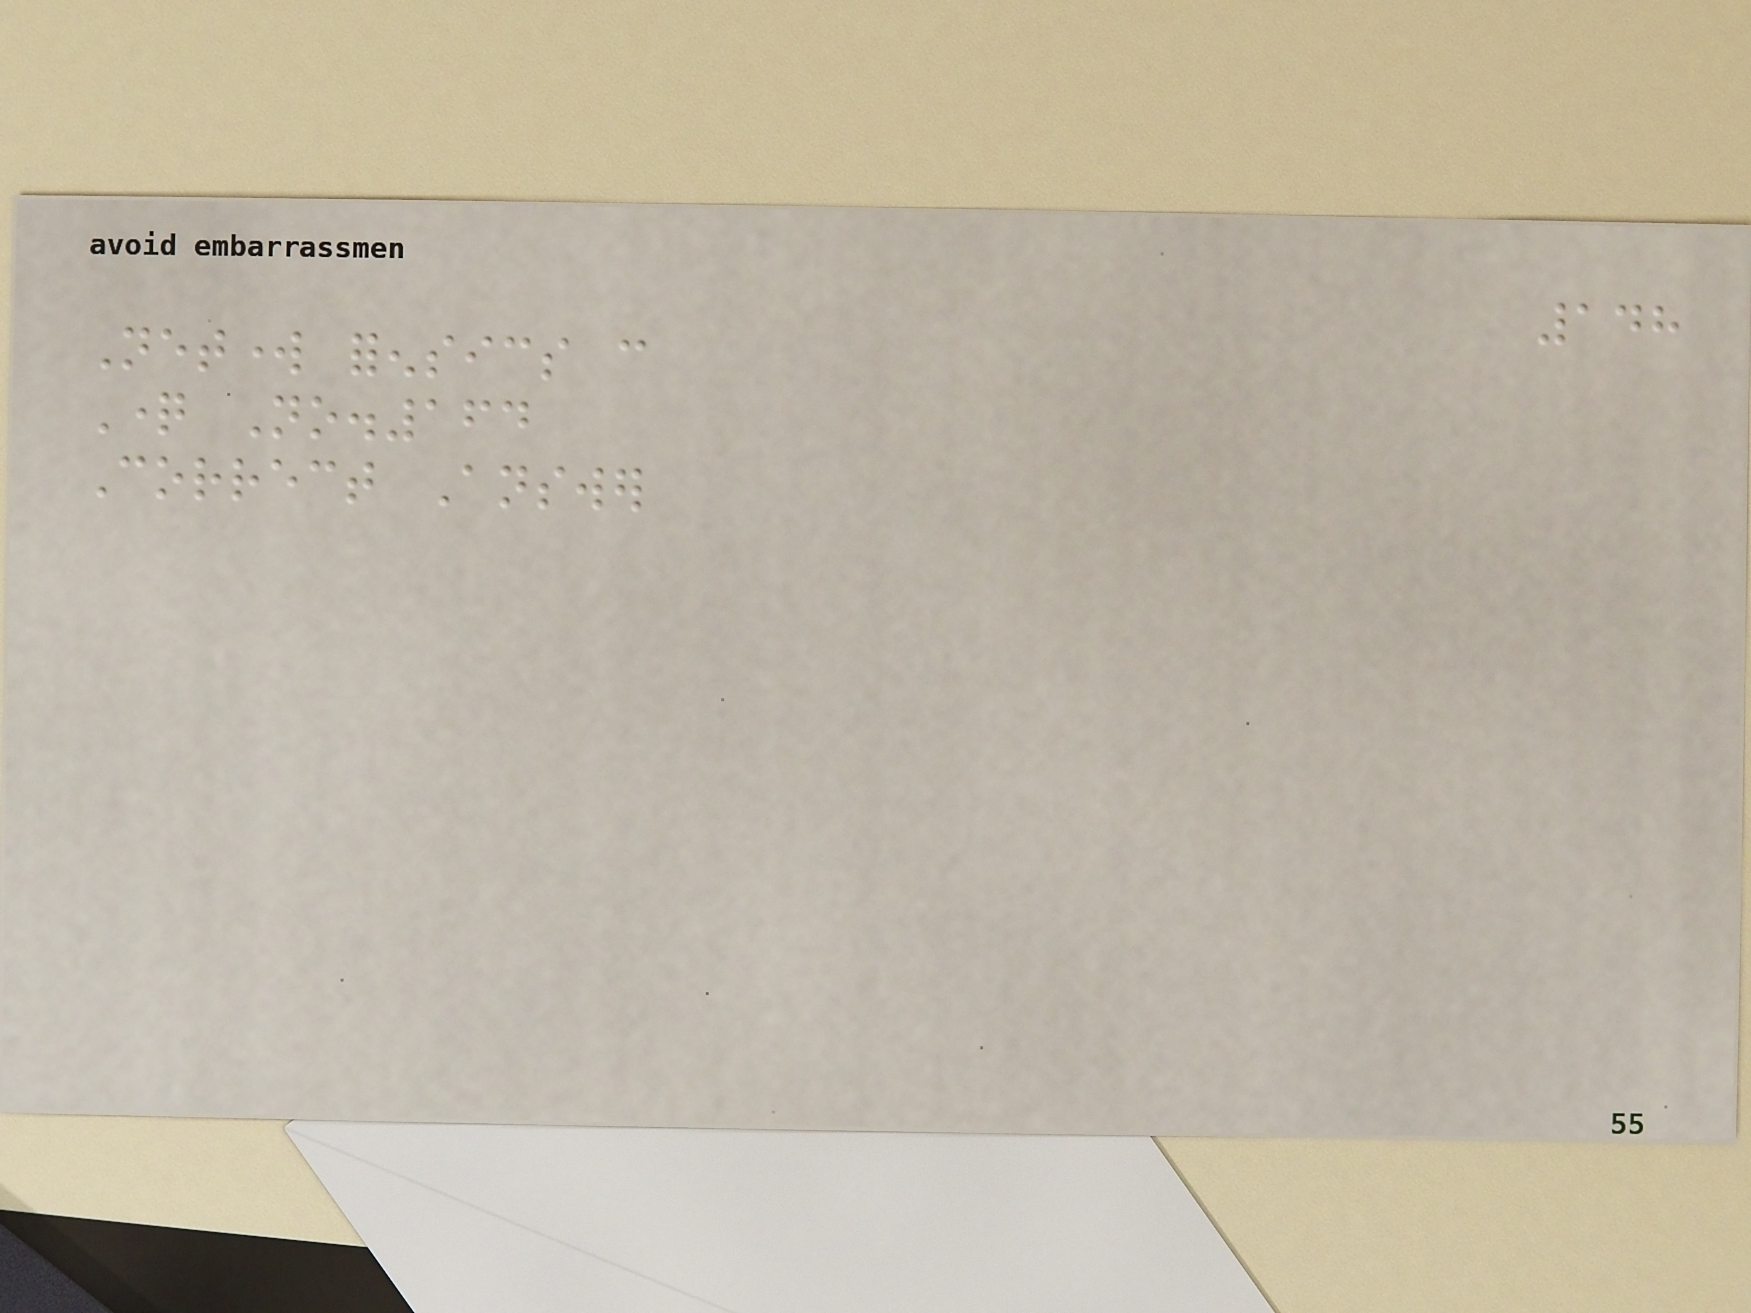148
Network forensics can
Question No.164
Correct Answer
